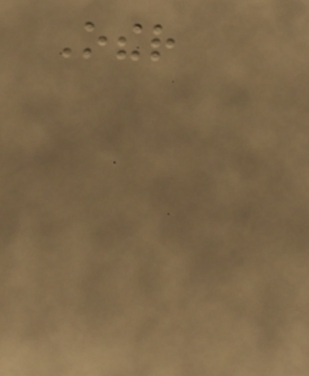Other
